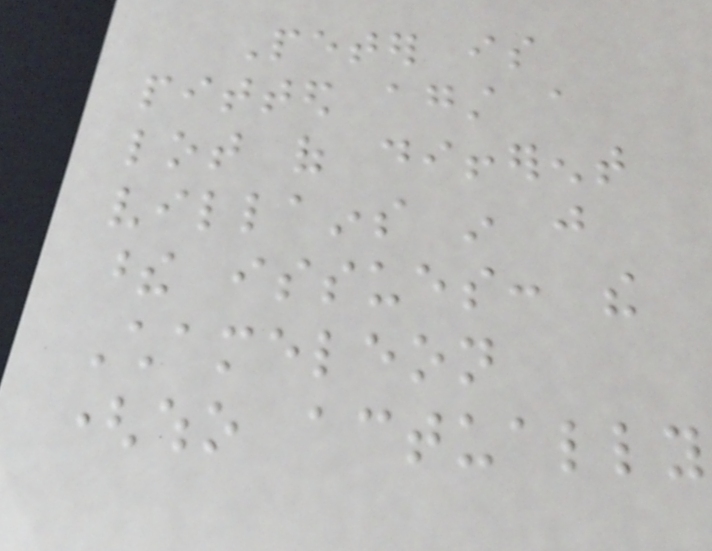Peter is
pitted against a
lot of different
villains in just
these issues: the
Chameleon
(who actually
